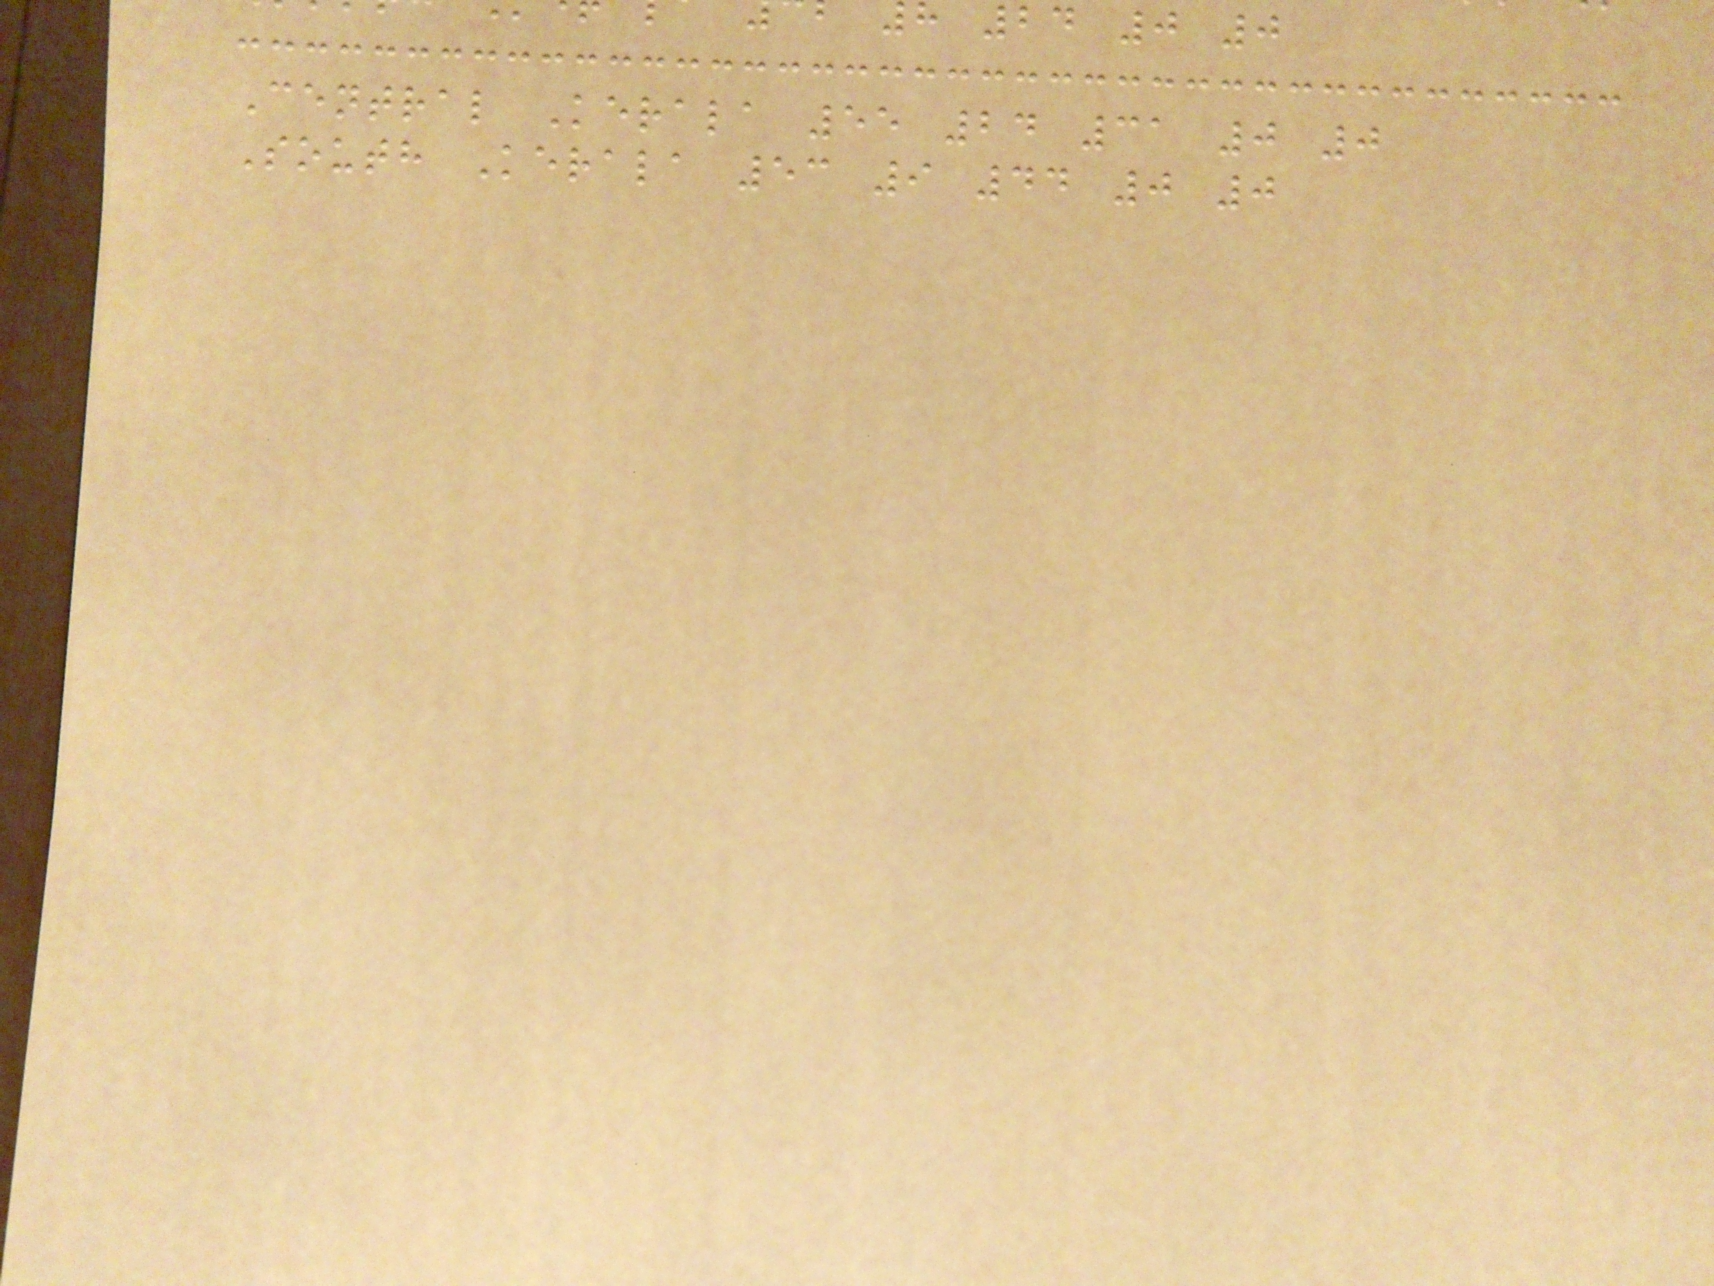h 24 0 0
Central Kerala 55 24 31 0 0
South Kerala 53 9 44 0 0
